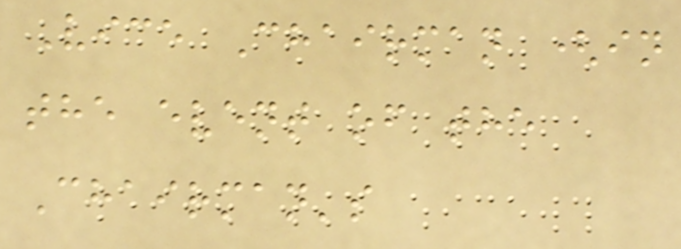Vice Chairman (in
the event of the
Chairman's
